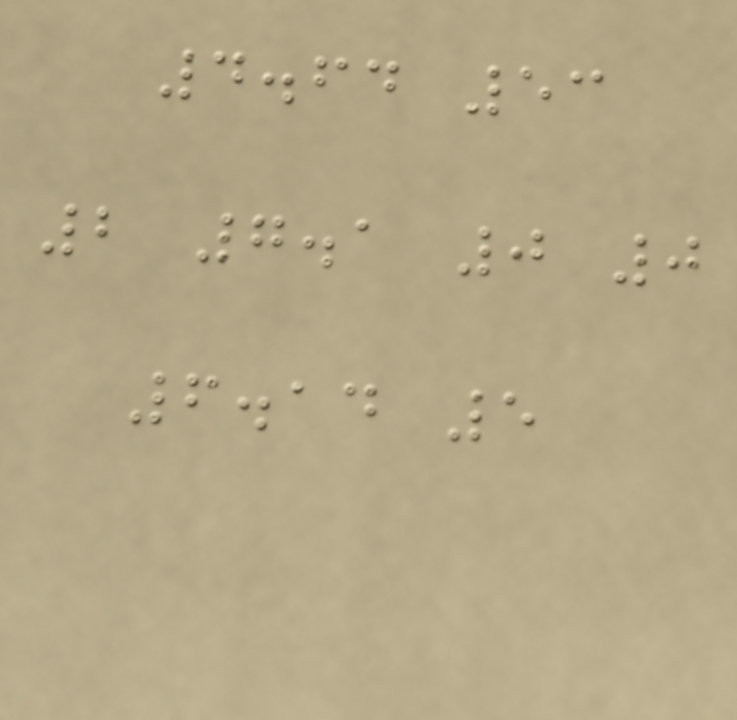4.64 53
2 7.1 0 0
6.14 5
